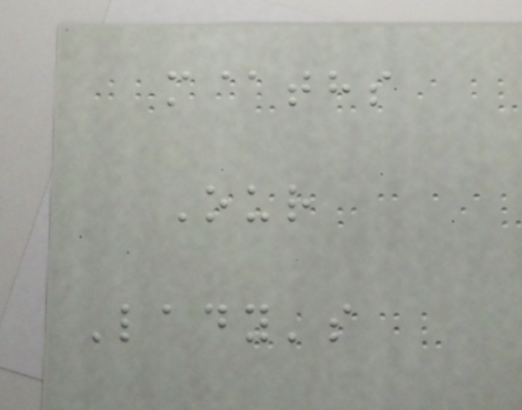m@ths
Our
Lady's
